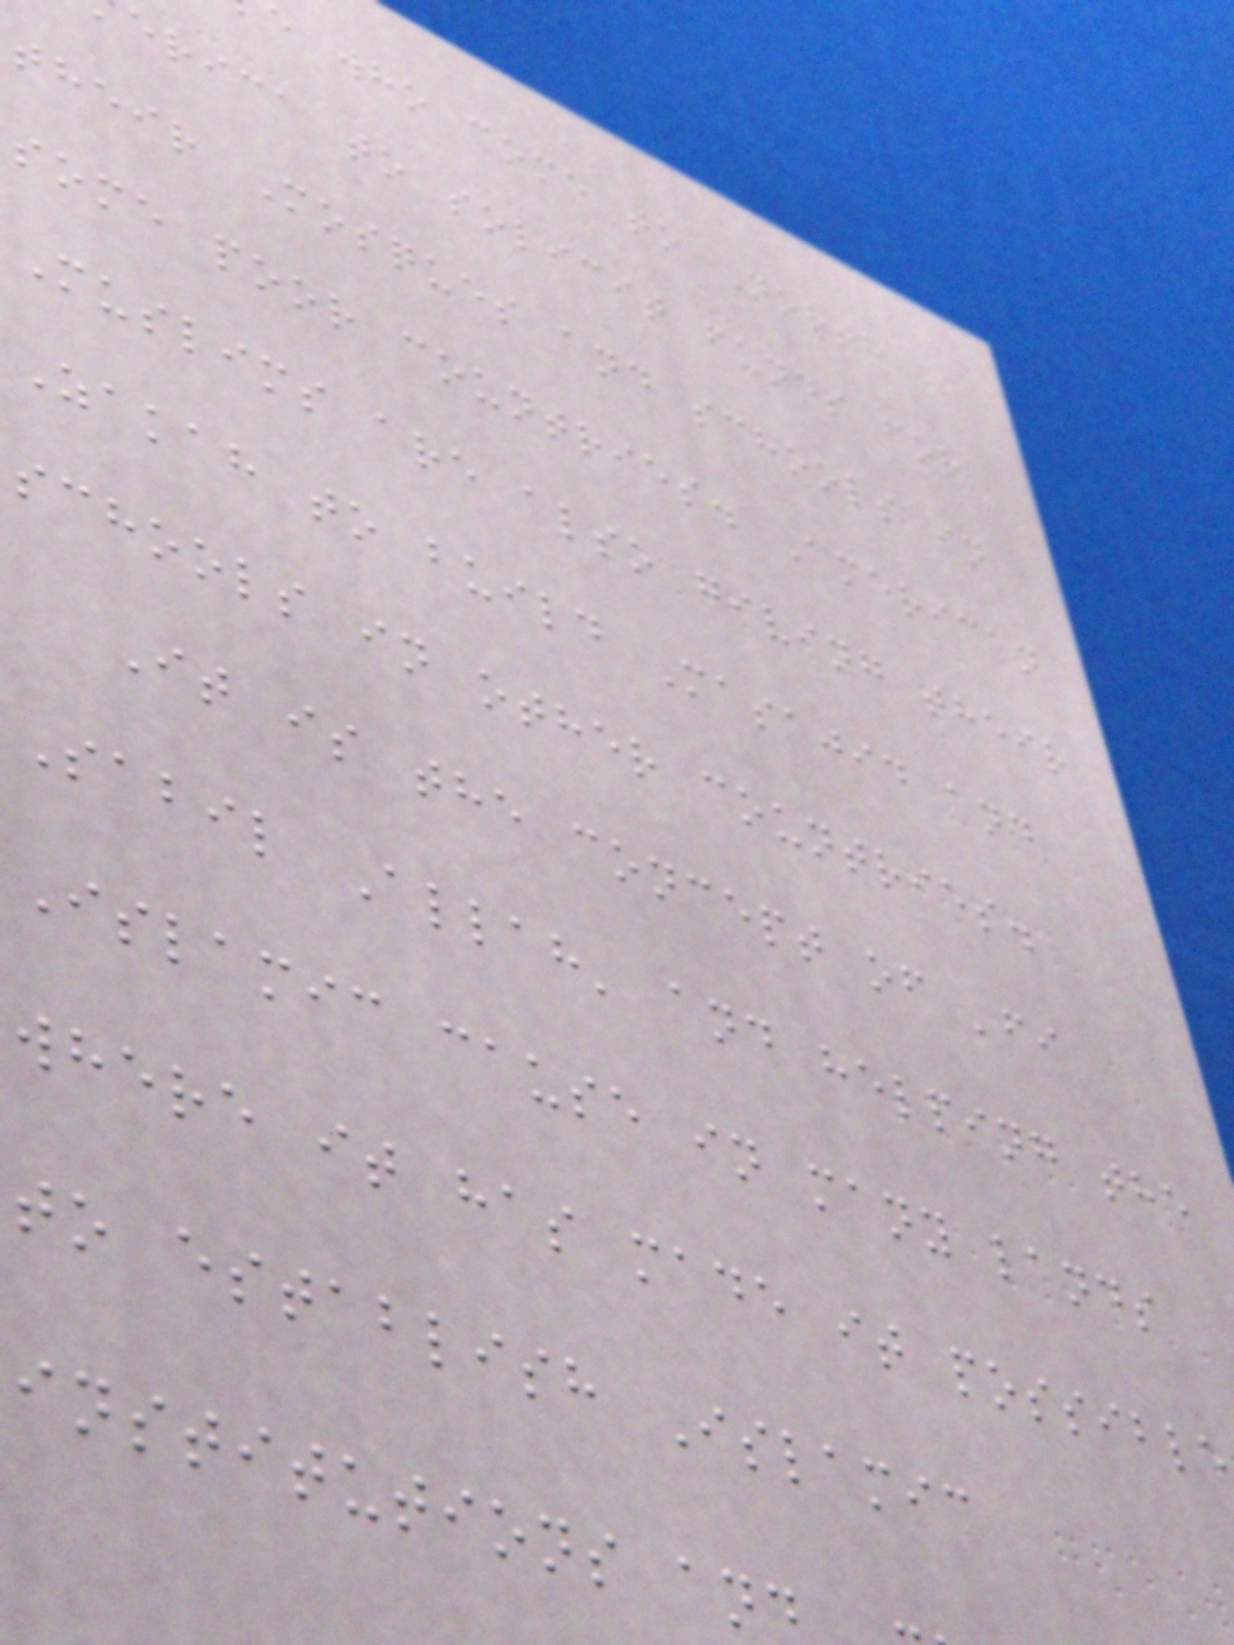e who come to North
erica to solicit funds for
their Mosques and schools in
some poor countries. American
Muslims are also giving their
Zakah to build Masajid and
schools in other countries.
It is the concept of 'fi
Sabil Allah' and helping the
Islamic cause in many lands
where it has made it possible
to establish Islamic
institutions an
